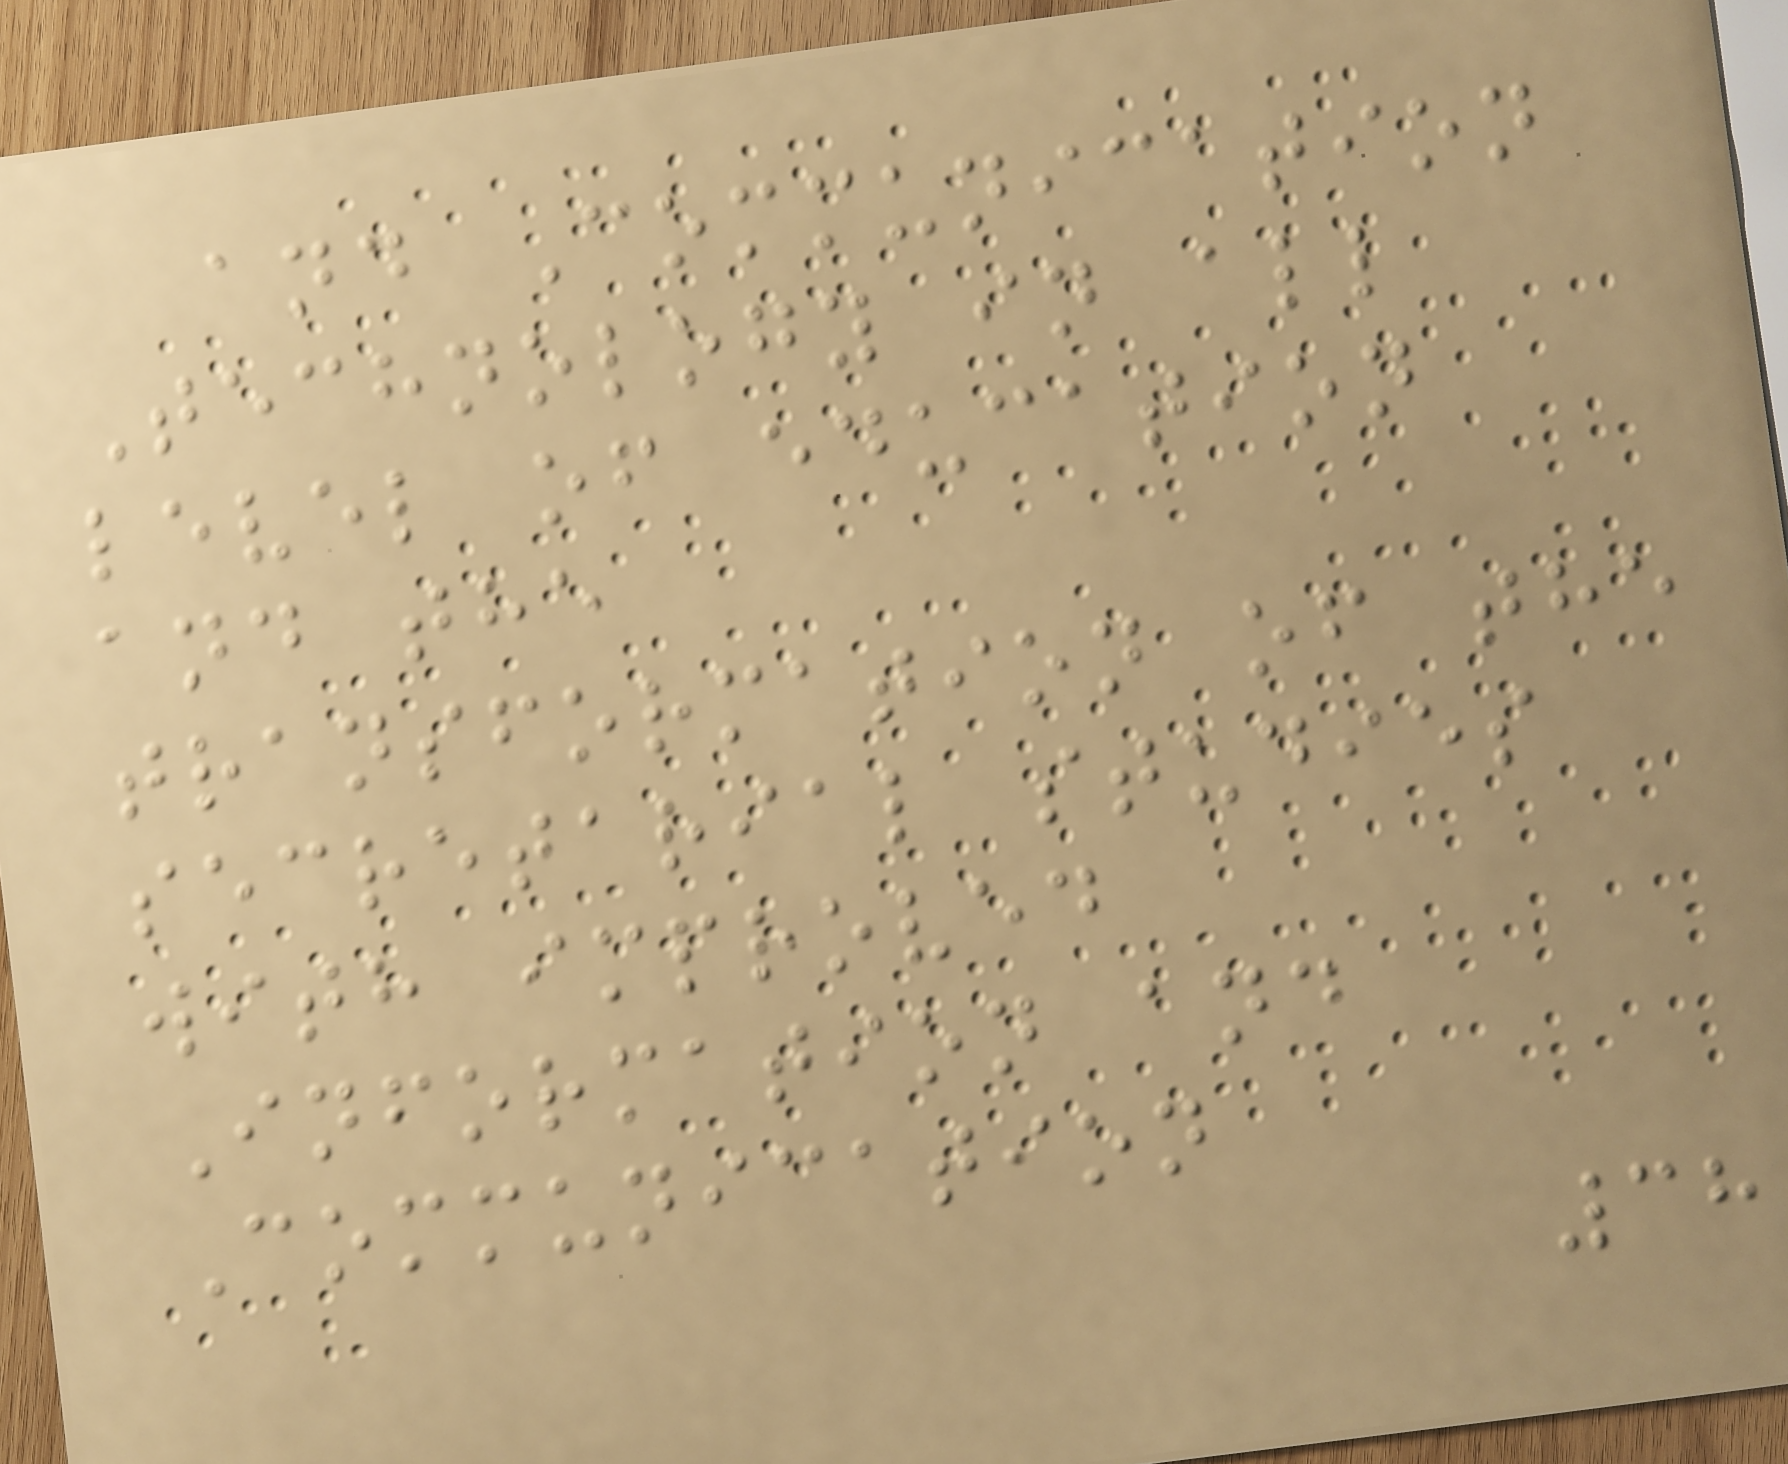and Communication
Technology in all
level of education
and the
transformation of the
secretarial studies
with improved
Information and
Communication
38
